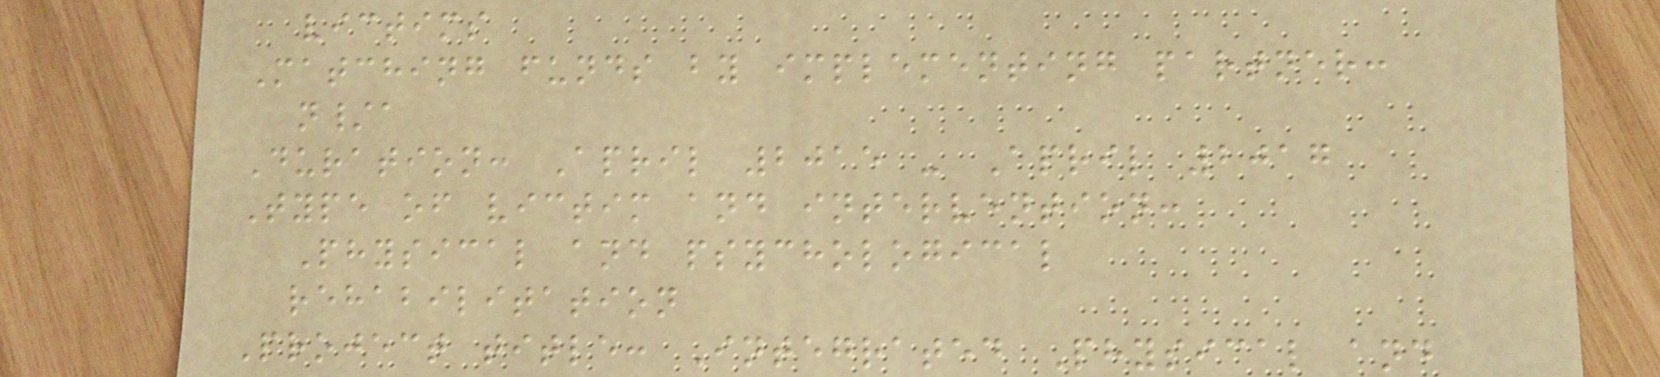victims
Matching funds by implementing partner:
n/a
Duration: April 2015 - April 2017
Type of victim and intervention:
Physical and psychological
rehabilitation
Project title: Integrated Physical and
